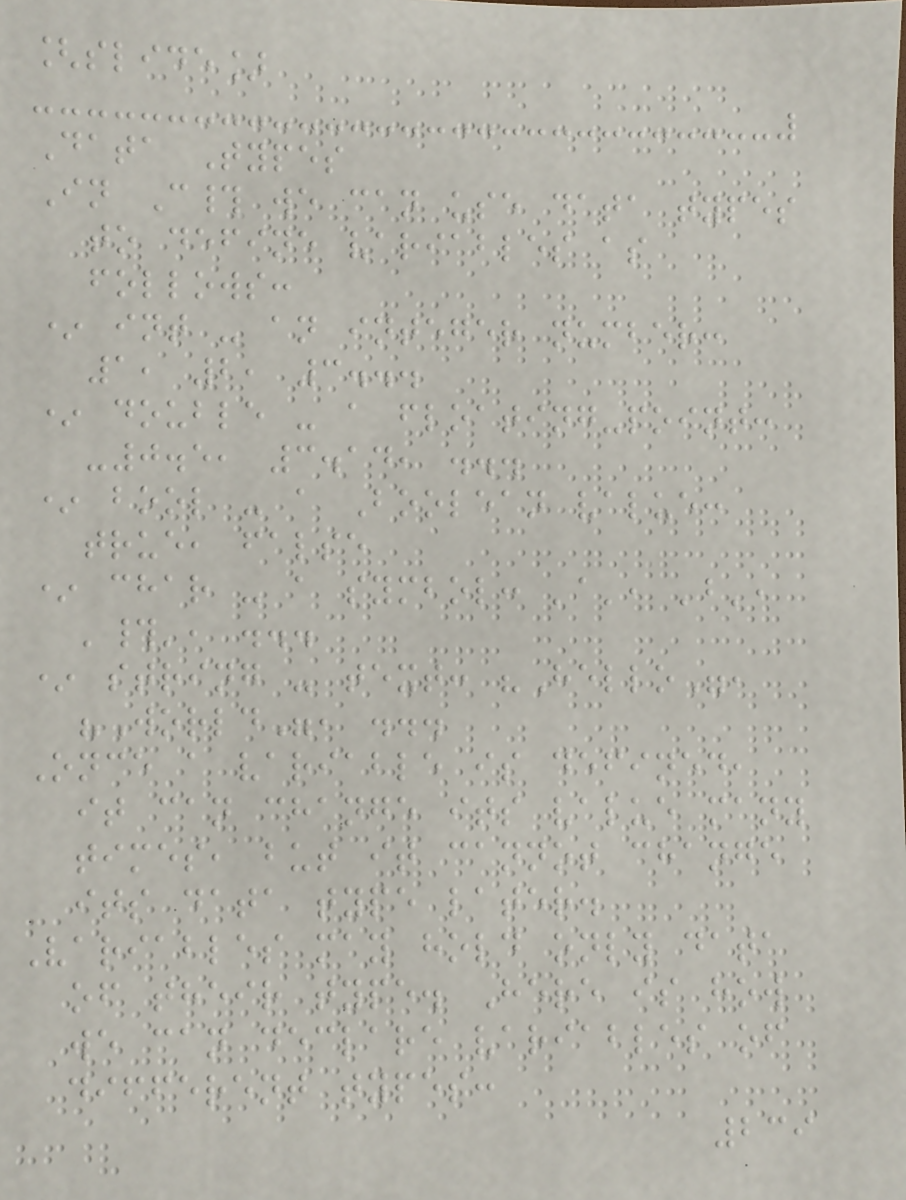[slide]
Data Types
In C# we can use data types
to define variables as
follows:
* int - an integer number:
1, 2, 3...
* double - a floating-point:
-0.5, 3.14, ...
* bool - a Boolean value:
true, false
* char - a symbol: 'a', 'b',
'#', ...
* string - text: "Hello",
"World", ...
Once a variable is defined,
it can change its value many
times, but it cannot change
its data type later.
Variables may hold only data
of their type. Here is how
we can declare variables of
different types:
239
